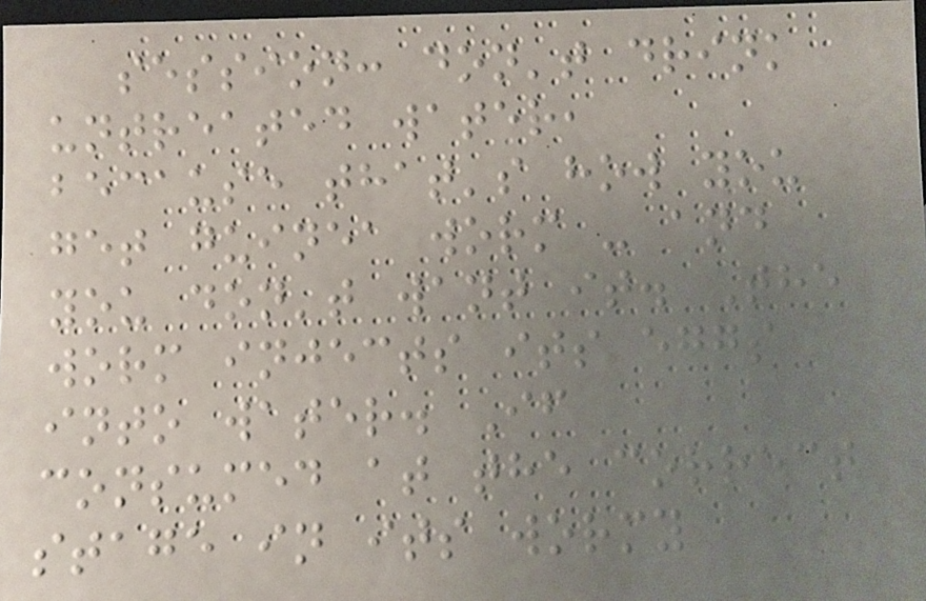session: don't drink
untreated water,
because that's how you
get guinea worm - and
you don't want it. The
worm injects its eggs
into water. If
consumed at the correct
stage in its wormy
